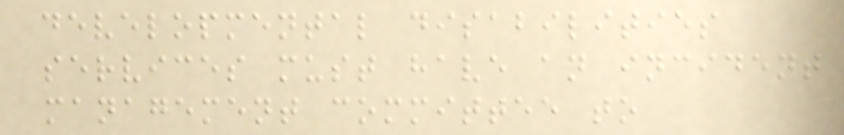developmental disabilities
services must have an incident
management committee to
